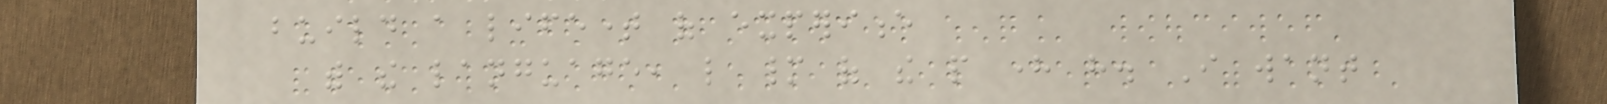build a lifetime of experience
with the language, like many of the people here have. I want
